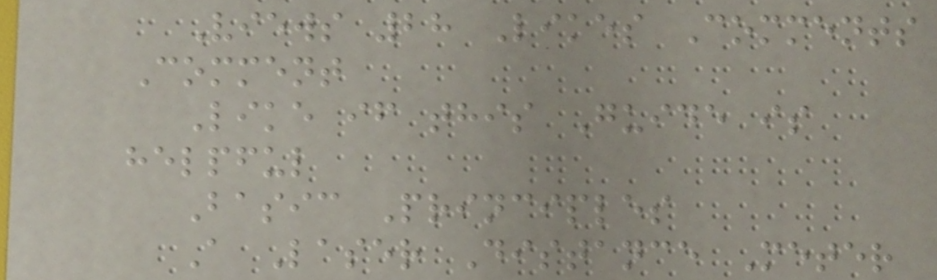Views 28 Likes Comments
Comment
Like if this Guide is
helpful
Basic Principles
A Laser Distance Meter
